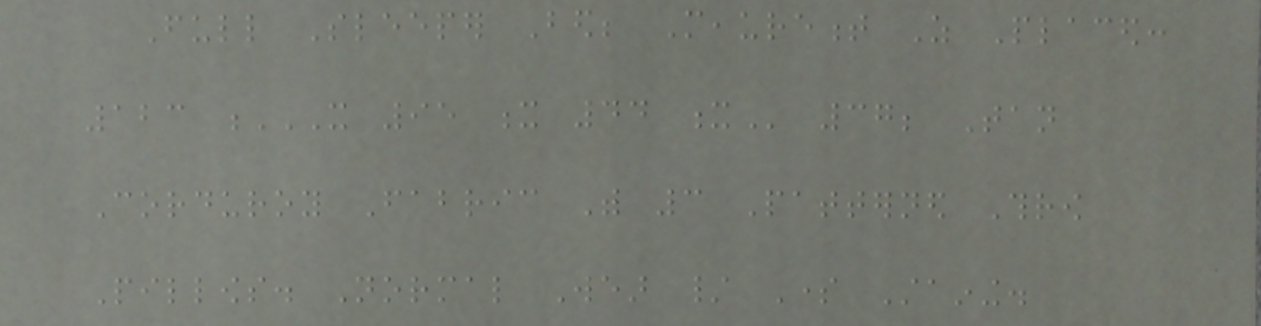Full Sleeper Bed; Meaurement As Placed:
123 X 95 X 44 X 37; Tan
Corduroy Fabric With 3 Patterned Throw
Pillows. Normal Wear / Some Staining.
